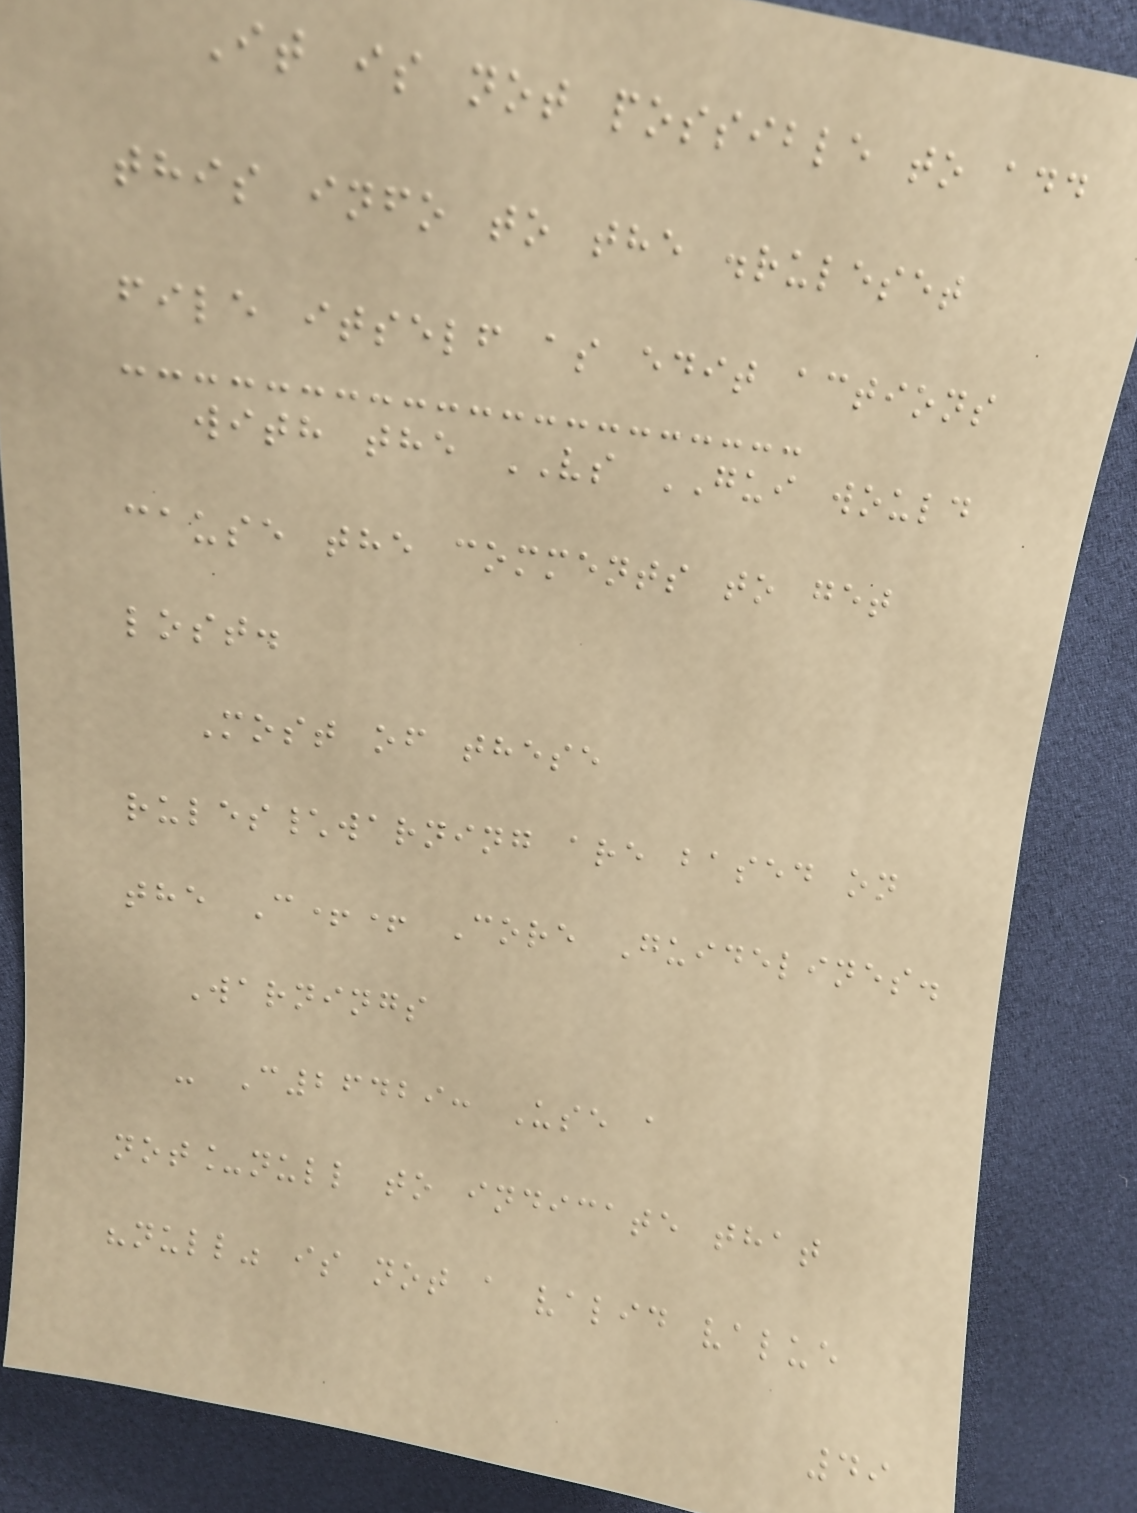It is not possible to add
this info to the .ruleset
file itself as edit actions
with the VS GUI would
cause the comments to get
lost.
Most of these
rules\warning are based on
the C++ Core Guidelines.
Warnings
- C26429: Use a
not_null to indicate that
"null" is not a valid value
49
